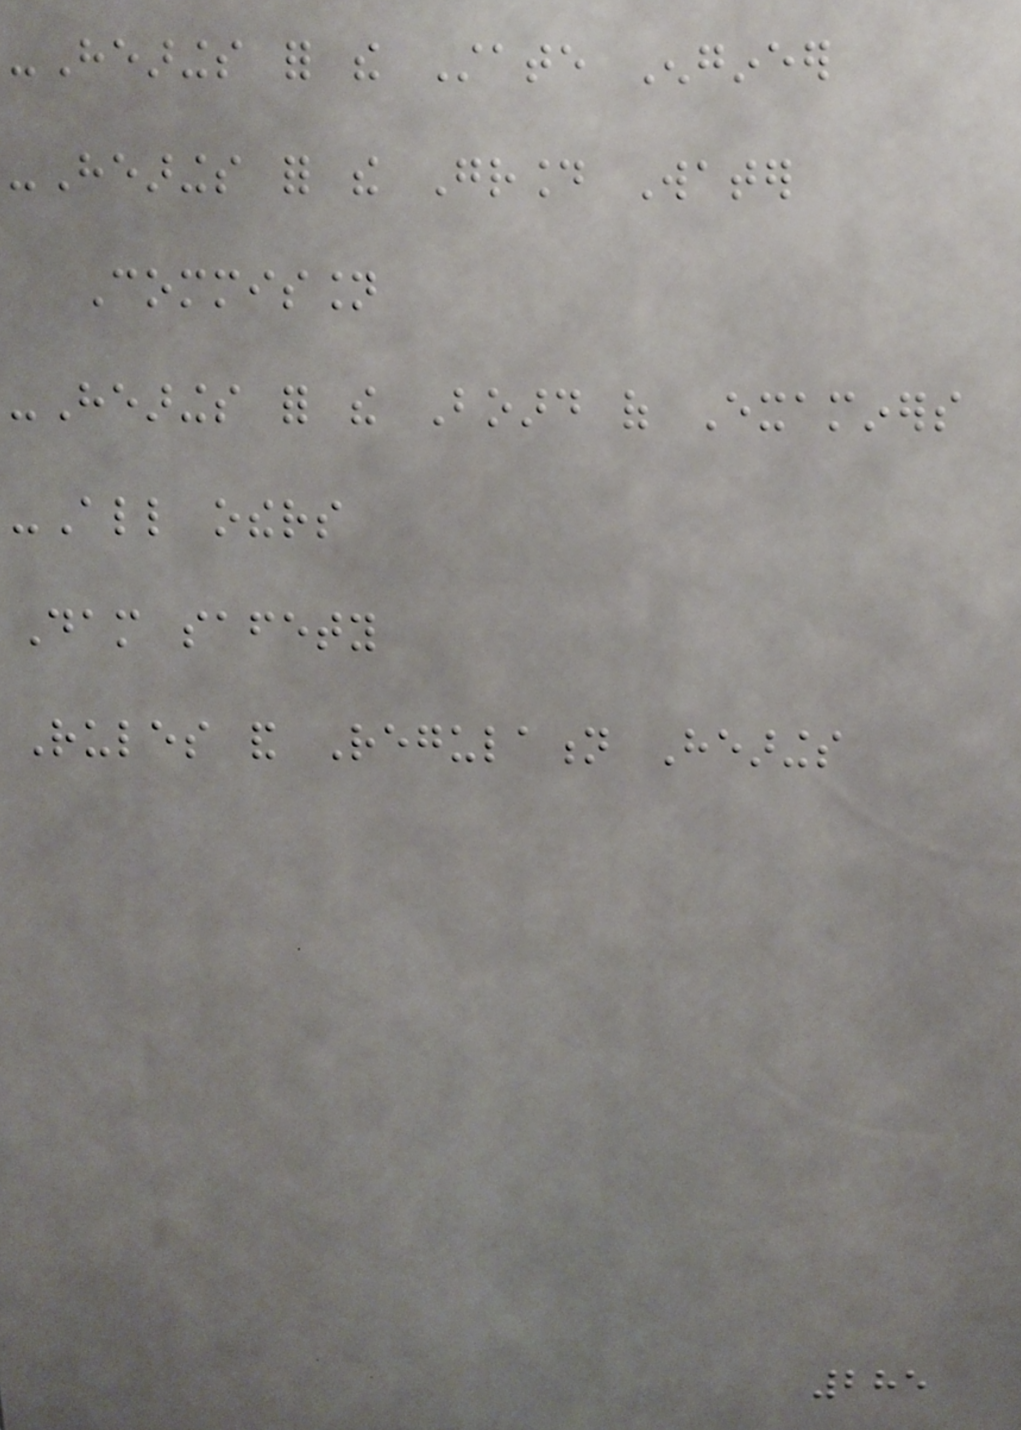-Hearings for the State Engineer
-Hearings for the Ground Water
Commission
-Hearings for the Board of Examiners
-All others
Dam safety
Rules and Regulation Hearings
285
